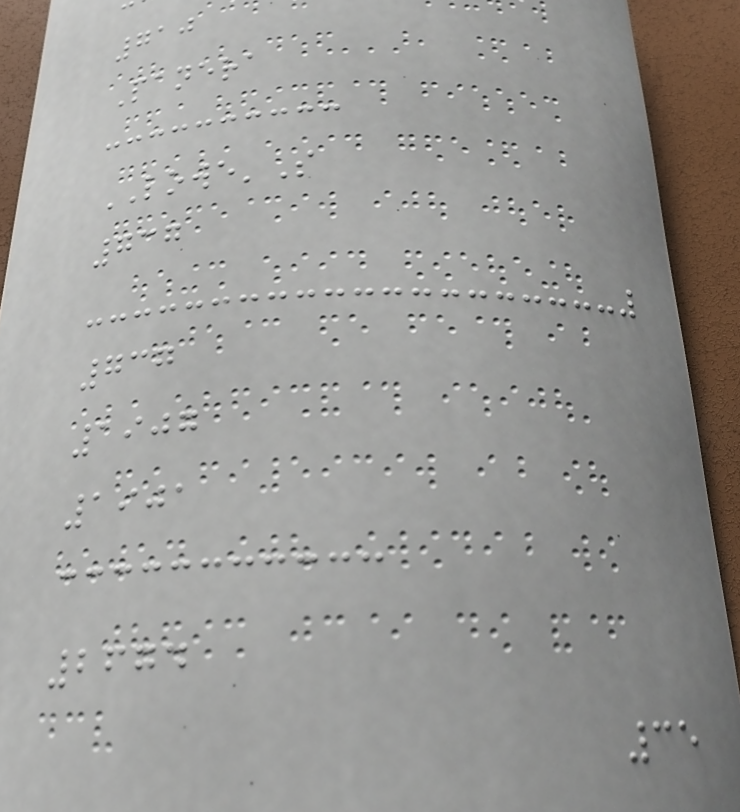710
Panera
LOWE'S
737
737
1907
1901
2674
35
